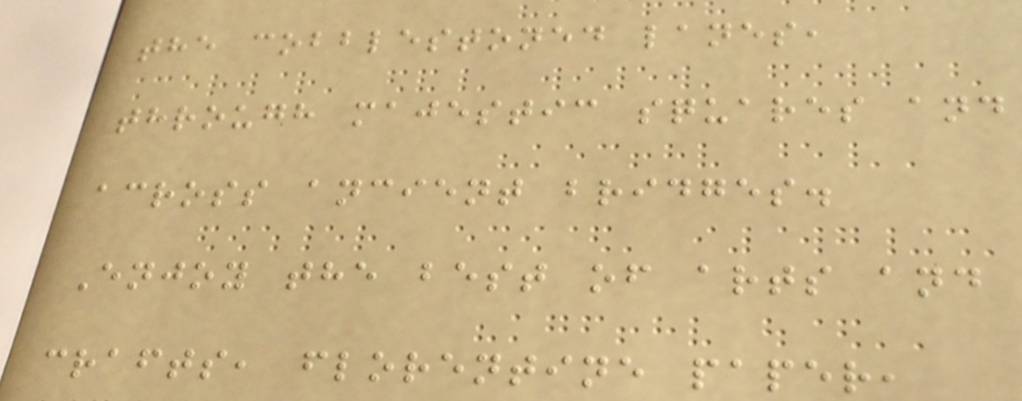the cobblestoned lanes,
through majestic squares and
across ancient bridges.
Enjoy the best of arts and
crafts, florentine paper,
